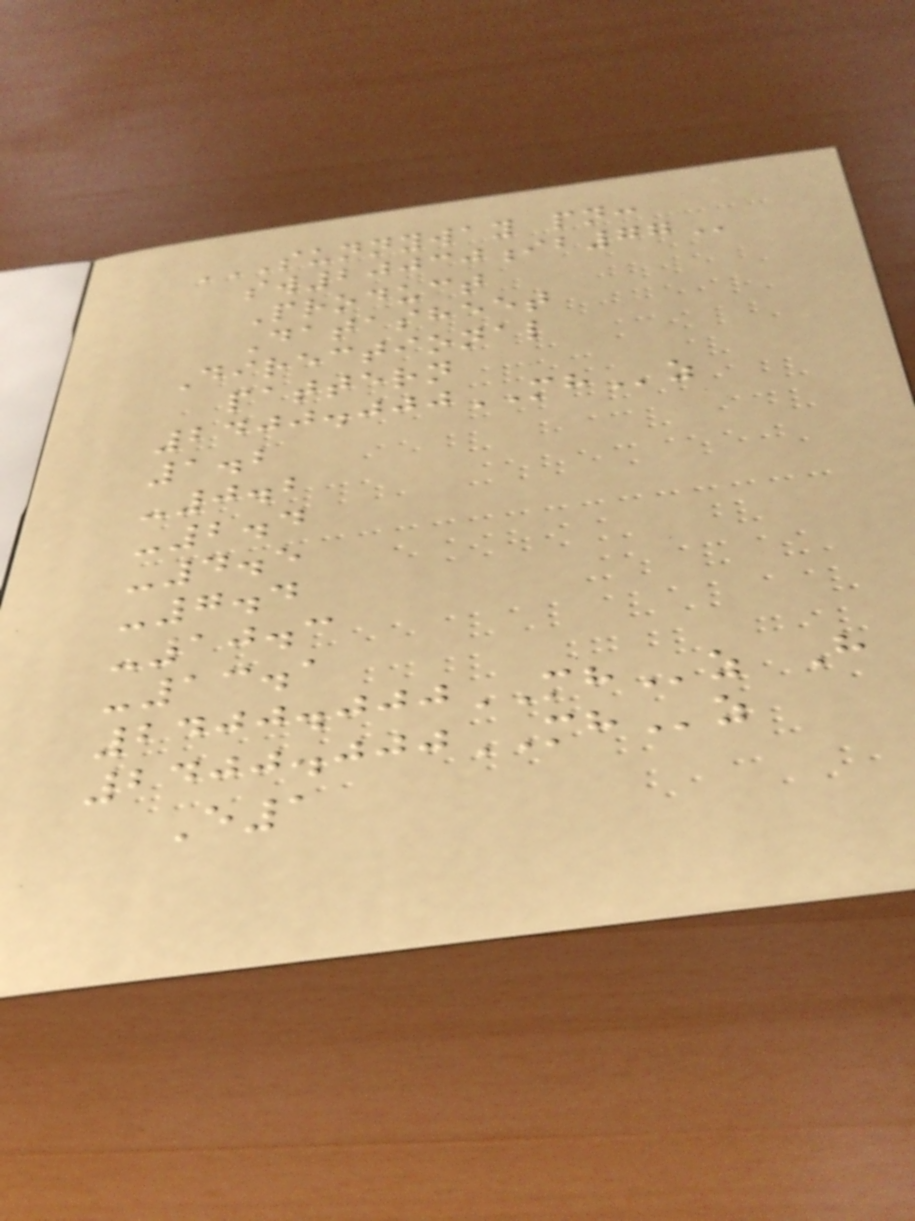SUNNYWAY PN:
SW20030IB77
Product
Datasheet
Directional
pattern
2400.000MHz
1.2
-0.2
-2.4
-4.5
-7.4
-10.3
-13.1
2400.000MHz H
2400.000MHz
E1
